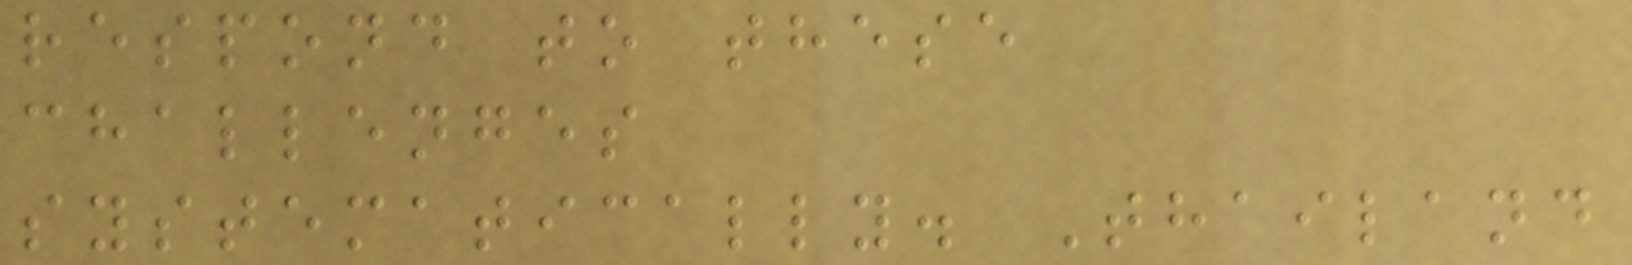respond to these
challenges
systematically. Thailand
